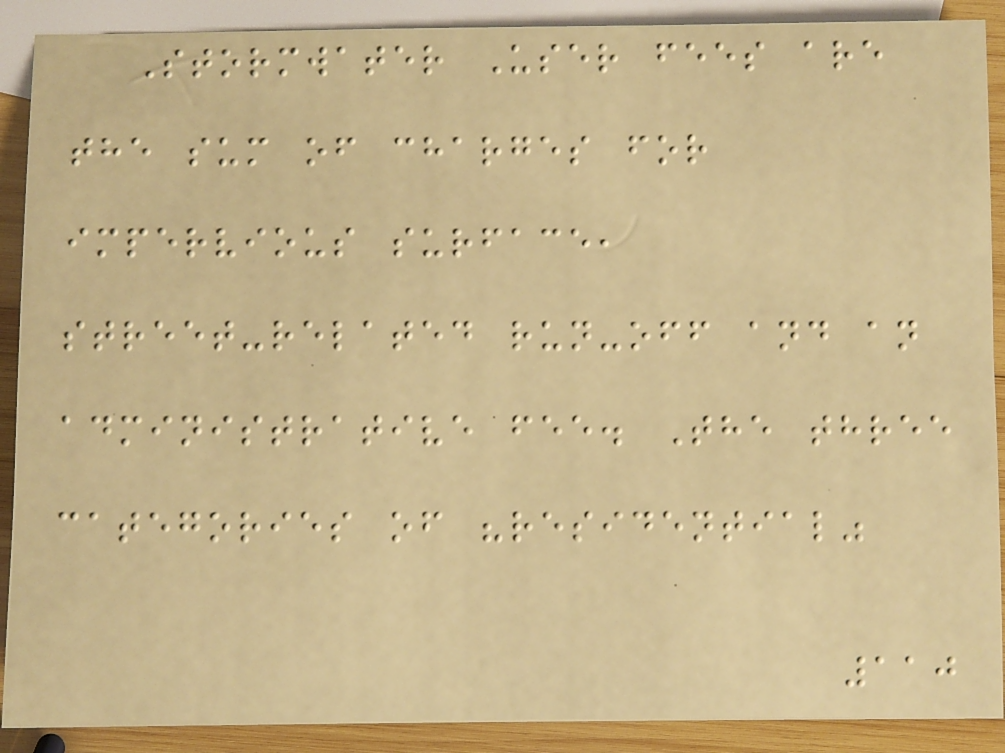Stormwater User fees are
the sum of charges for
impervious surface,
street-related run-off and an
administrative fee. The three
categories of "residential"
110
